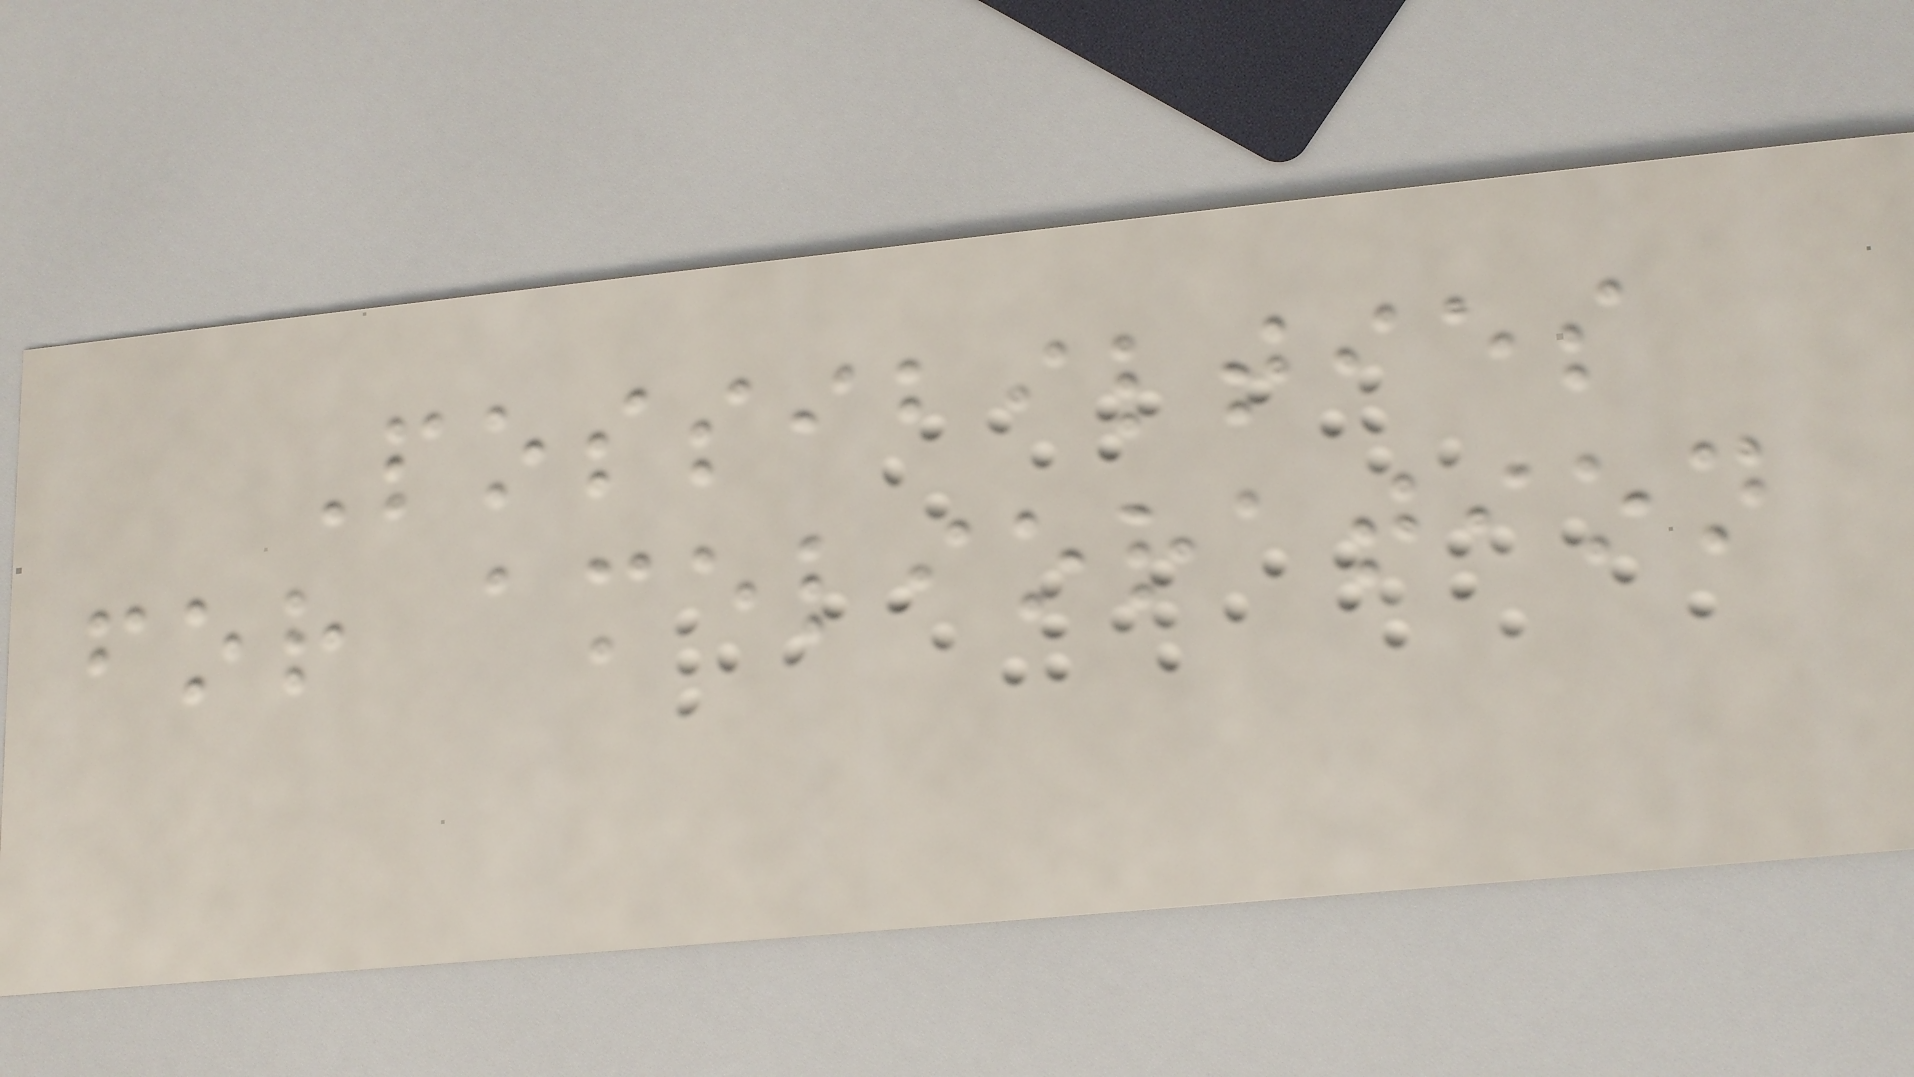Possibilties
for amelioration
